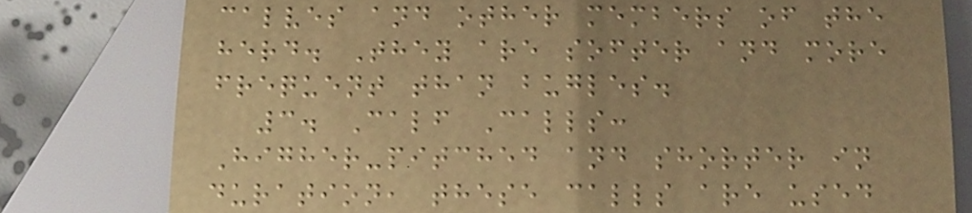calves and other members of the
herd. They are softer and more
frequent than bugles.
3. Calf Calls:
Higher-pitched and shorter in
duration, these calls are used
